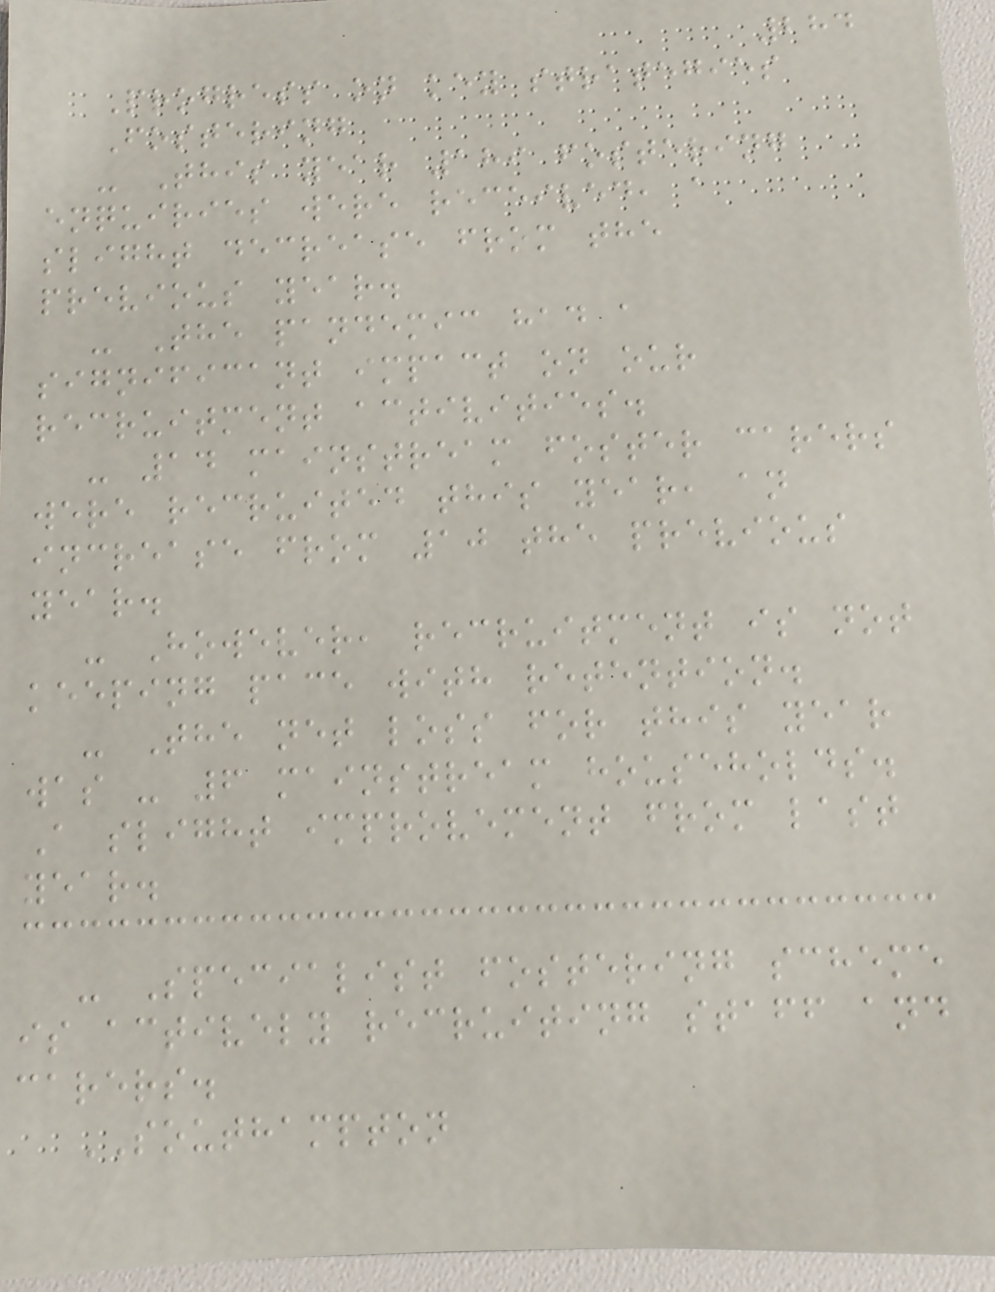284
Progress on key strategies
Fostering
- This year 189 fostering
enquiries were received, a
slight decrease from the
previous year.
- The pandemic had a
significant impact on our
recruitment activities.
- 14 mainstream foster carers
were recruited this year, an
increase from 10 the previous
year.
- However, recruitment is not
keeping pace with retention.
- The net loss for this year
was - 6 mainstream households.
A slight improvement from last
year.
- Specialist fostering scheme
is actively recruiting staff and
carers.
SOUTHAMPTON
